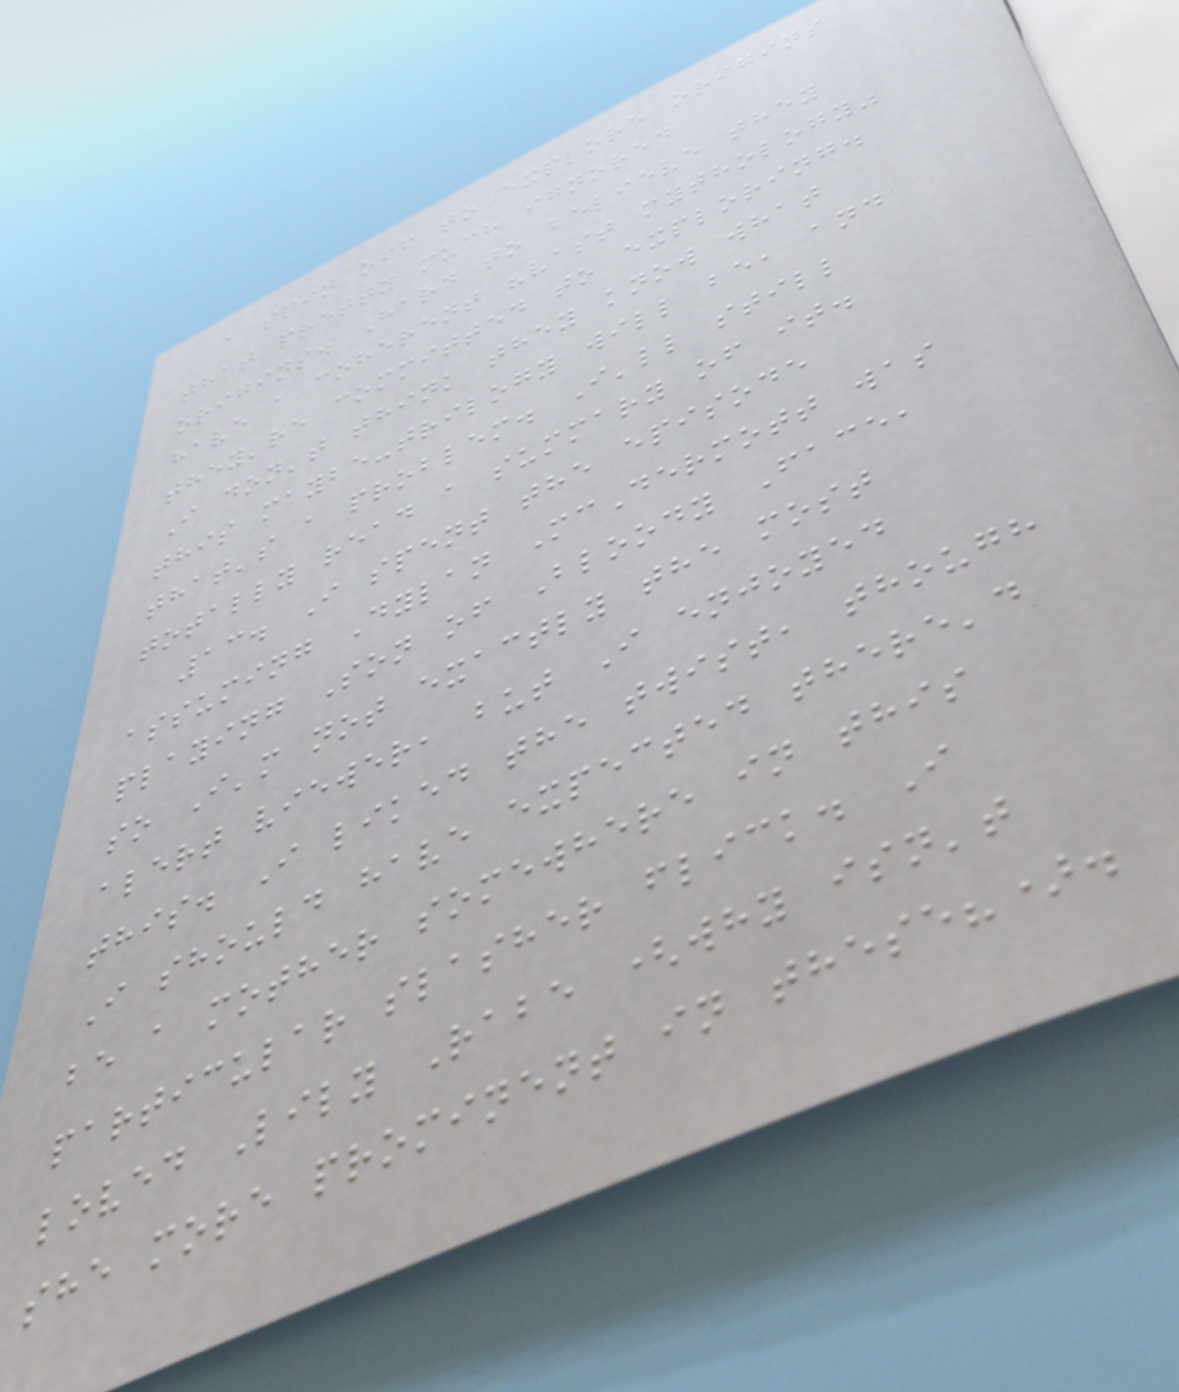a spin off to explore origins
that pretty much ignored
origins. Hard to believe they
have a coherent "vast mythology"
they're committed to exploring.
I don't think they know what
this maybe-trilogy will be, and
that's a problem. I'll still
totally read a summary of it.
13. I spent the episode
assuming Dylan McDermott was
playing Son of Bloody Face,
so I'm not exactly the most
alert viewer, but I enjoyed
this. I liked the twist, though
I should have expected there'd
be a mother somewhere in this
particular slasher flick. I
loved Lily Rabe (why isn't
she more prominent in these?).
